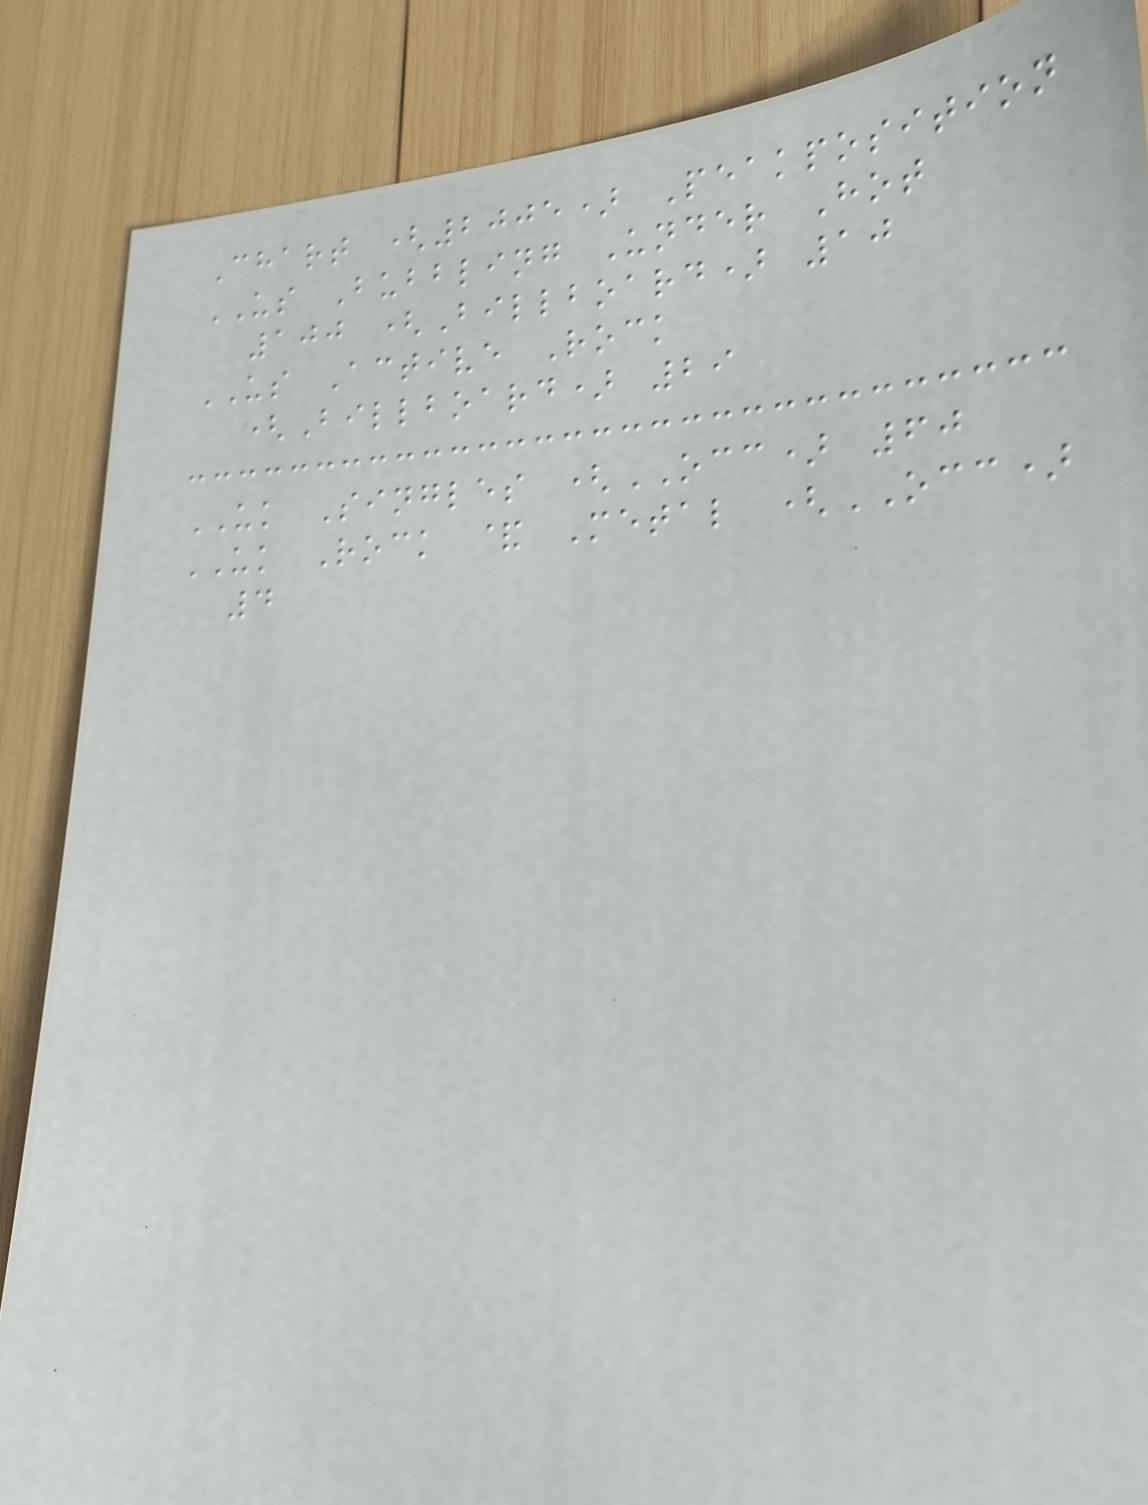Chart (2005) Peakposition
US Bubbling Under Hot
100 (Billboard) 10
US Active Rock
(Billboard) 29
UK Singles (OCC) 60
UK Rock & Metal (OCC)
4
